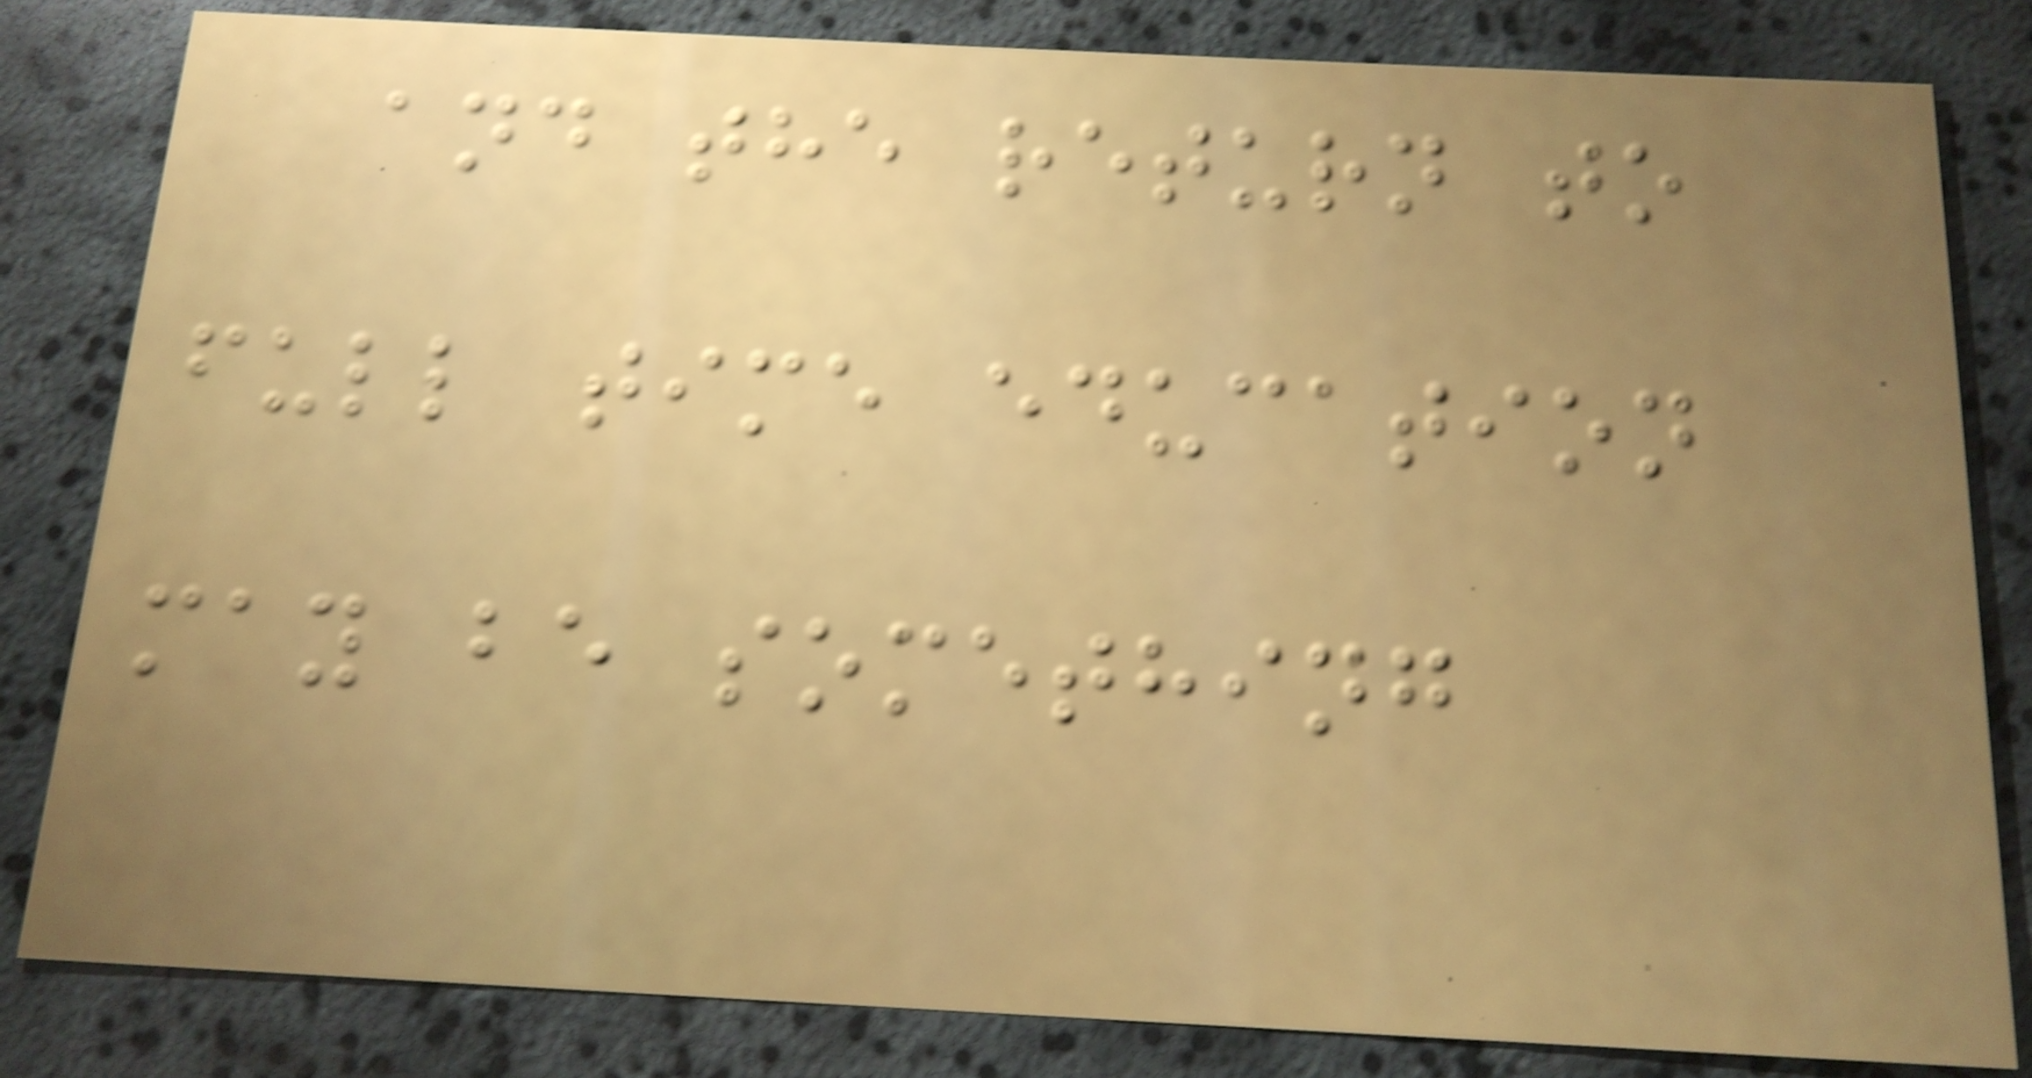and the return to
full time education
may be something
